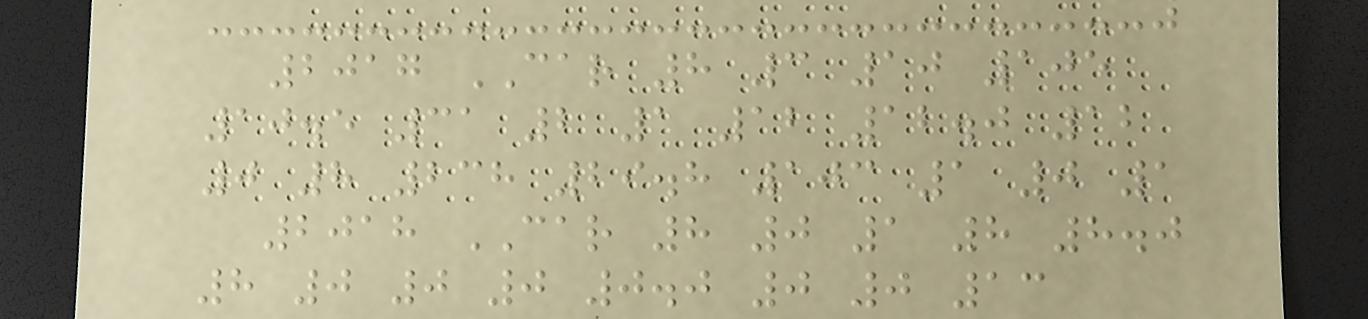2017 CAR 8 3 10 105
10.5 31 2 1 12 12.0 12
0 8 238 29.8 103 1 0 1
2018 CAR 8 0 1 8 8.0
8 0 0 0 0.0 0 0 13
